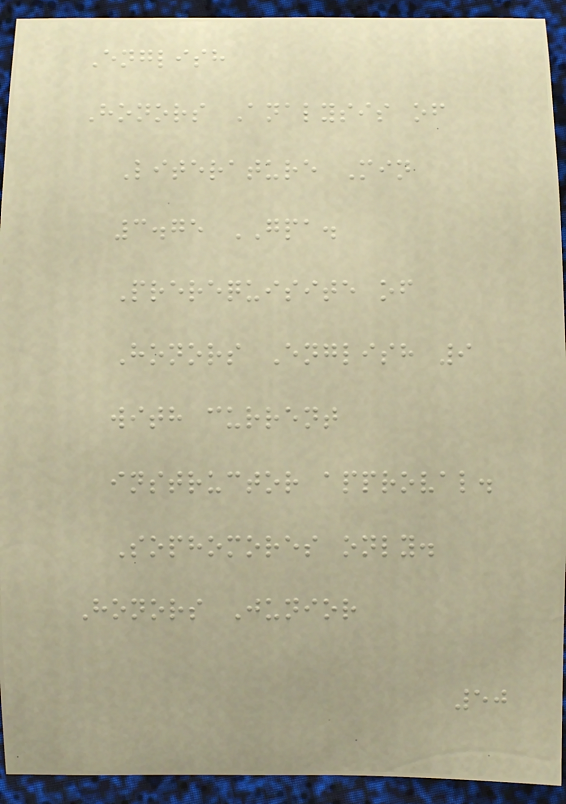English
Honors Analysis of
Literature Min
3.75 GPA.
Prerequisite of
Honors English 9
with current
instructor approval.
Sophomores only.
Honors Junior
50
